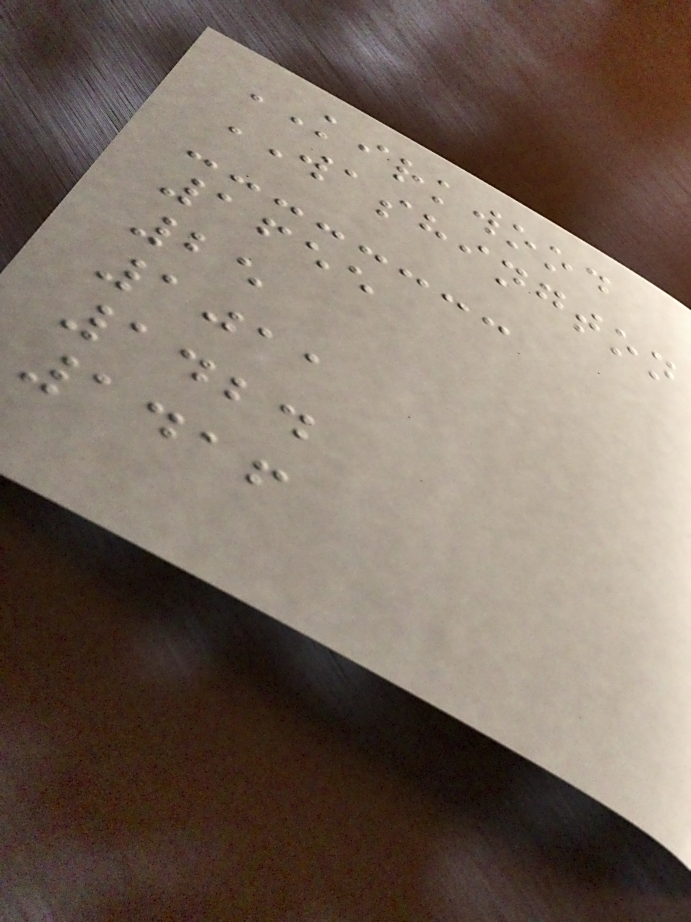KIRKWOOD
WASHINGTON
1655
25
1011
1424
1416
